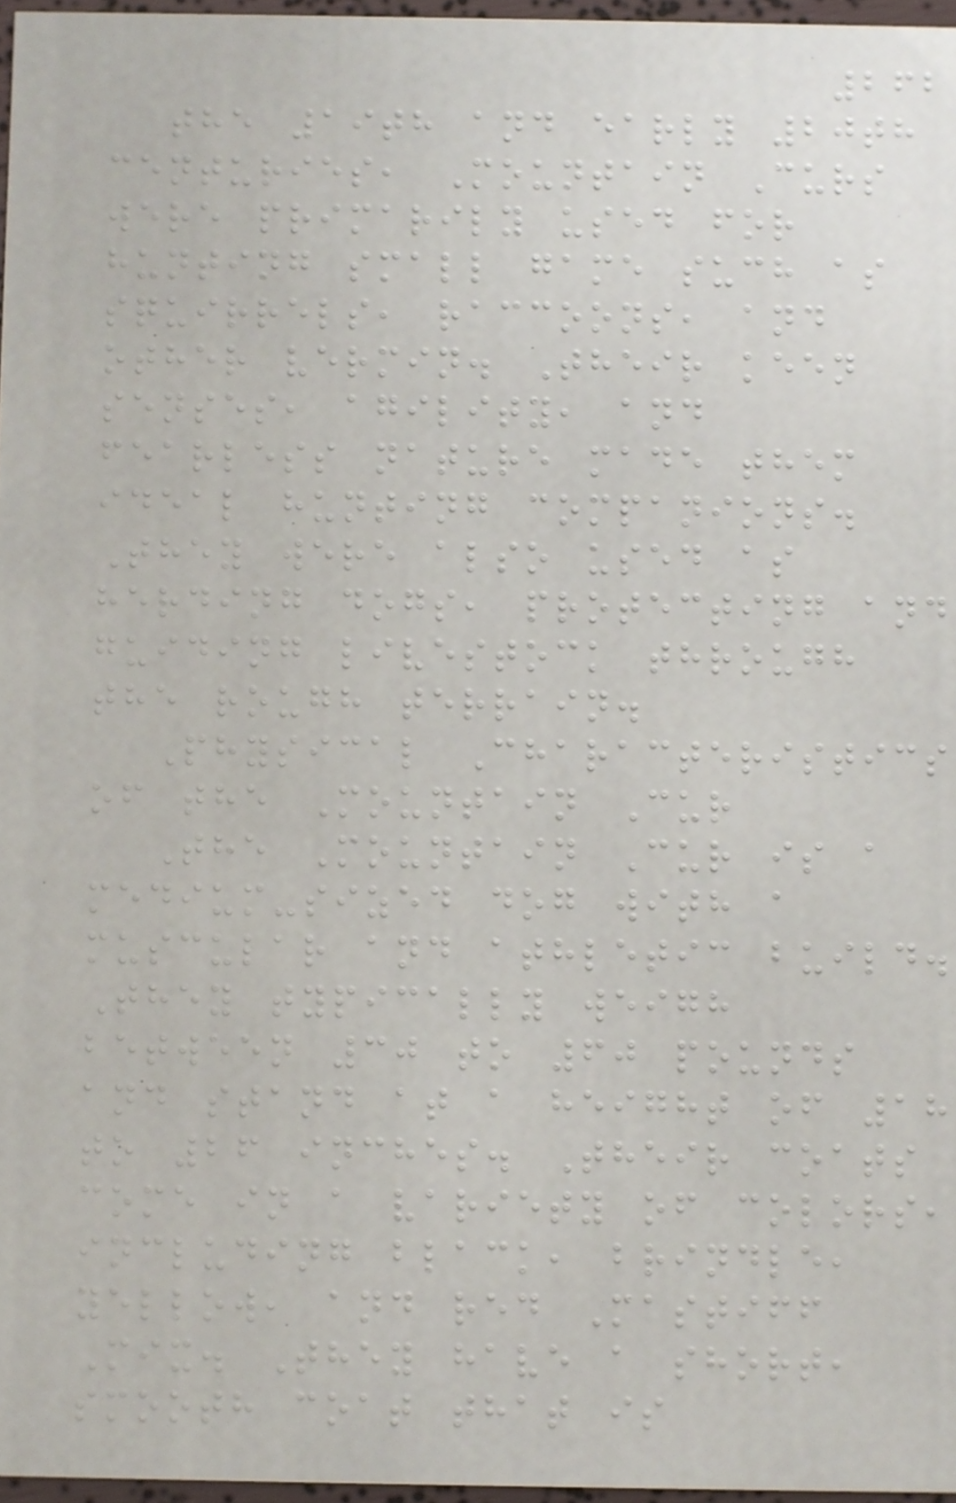262
the 19th and early 20th
centuries, Mountain Curs
were primarily used for
hunting small game such as
squirrels, raccoons, and
other vermin. Their keen
senses, agility, and
fearless nature made them
ideal hunting companions.
They were also used as
herding dogs, protecting and
guiding livestock through
the rough terrain.
Physical Characteristics
of the Mountain Cur
The Mountain Cur is a
medium-sized dog with a
muscular and athletic build.
They typically weigh
between 30 to 60 pounds
and stand at a height of 18
to 26 inches. Their coats
come in a variety of colors,
including black, brindle,
yellow, and red Mastiff
Mix. They have a short,
smooth coat that is
